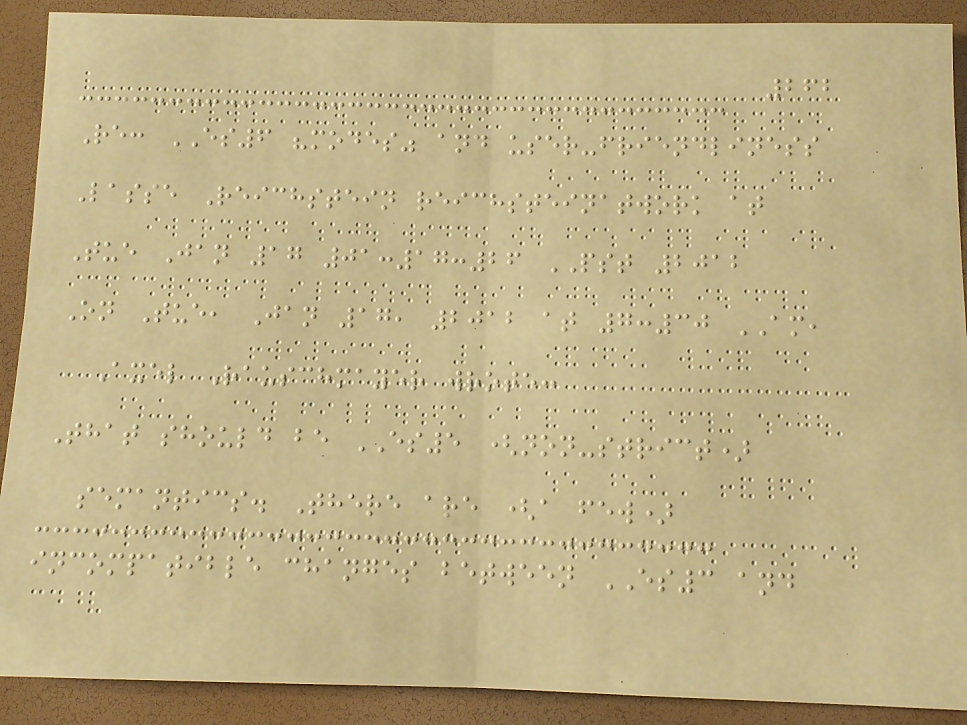262
Re: ES6 "modes" and user-friendliness
Lasse Reichstein reichsteinatwork at
Tue Jan 17 01:17:26 PST 2012
On Tue, Jan 17, 2012 at 7:30 AM,
Axel Rauschmayer wrote:
That should be ES5 (non-strict)
semantics. There are (a few)
incompatible changes between ES3 and
